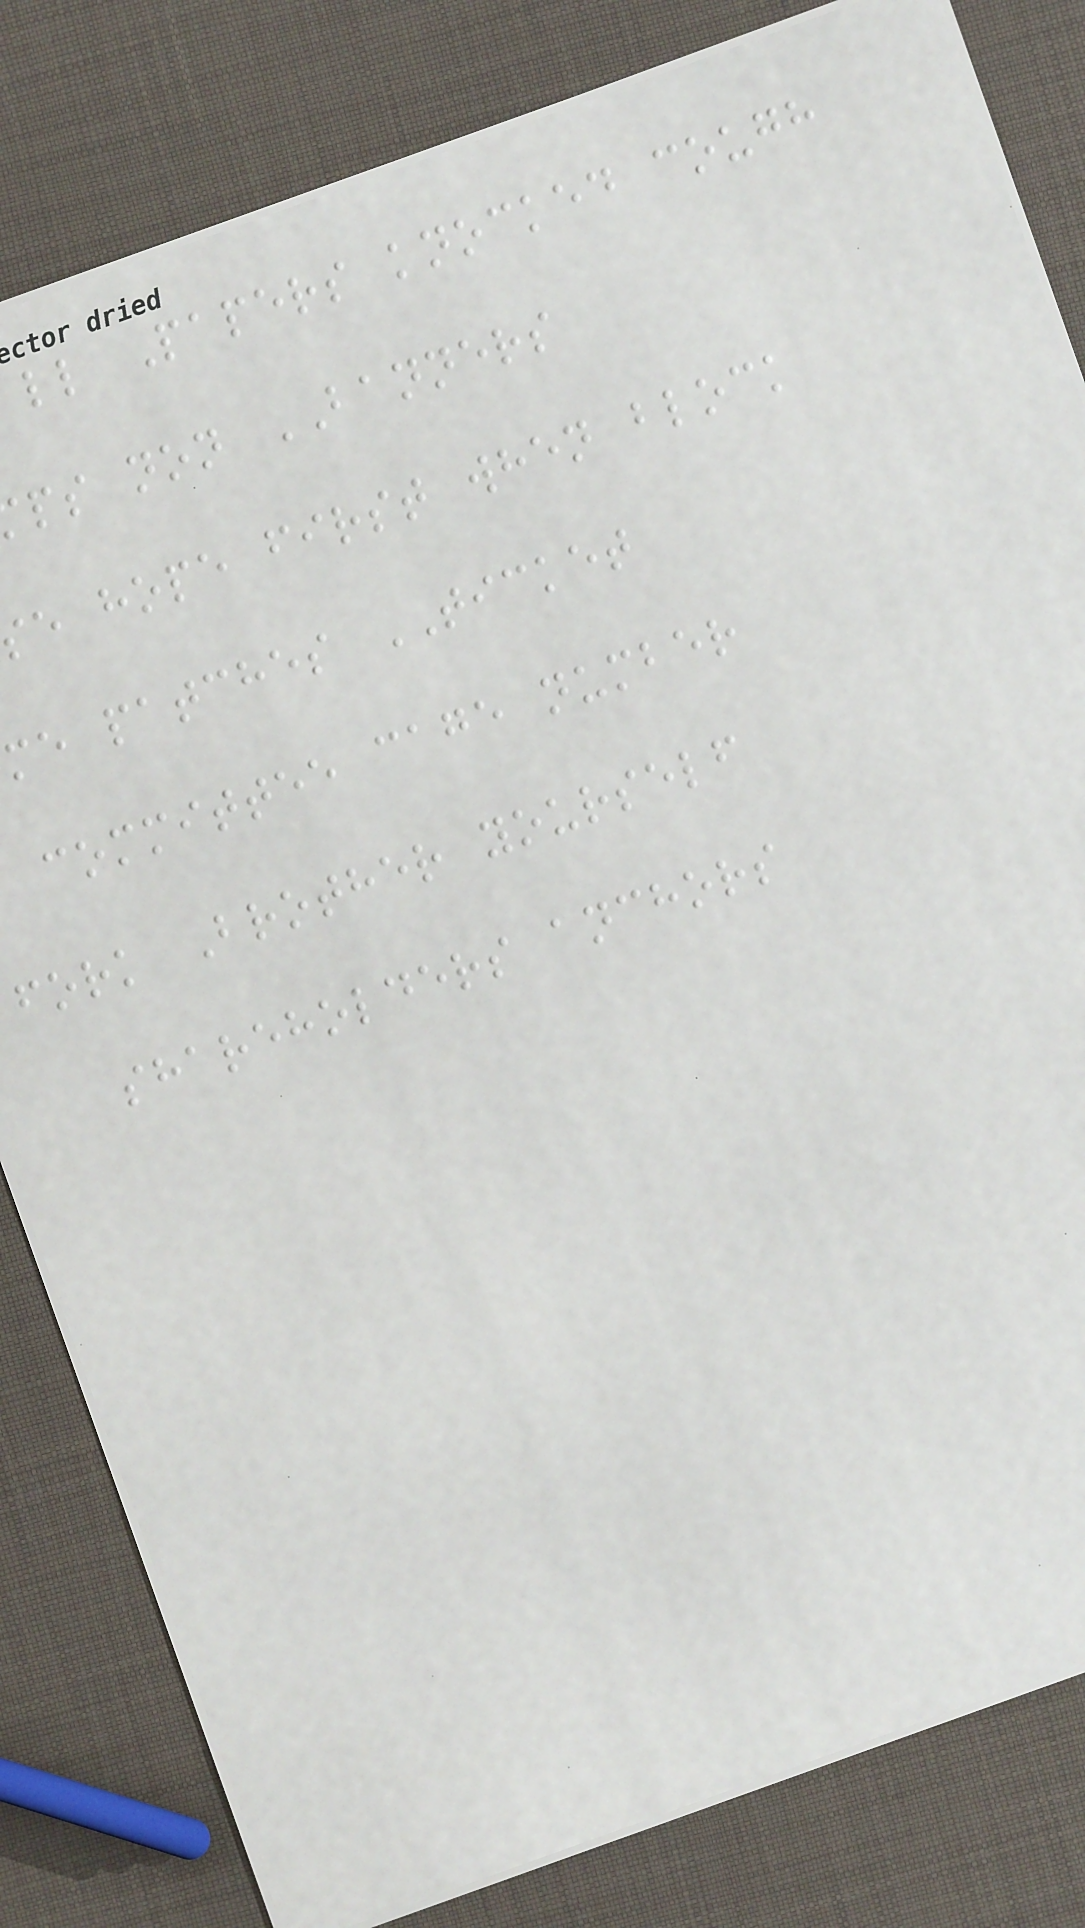ll Papers knocked cough
ps non BANNERS
e hope first when block
me patches TICKET
committee cage number
fork Brother yourself
shareholders anchors
